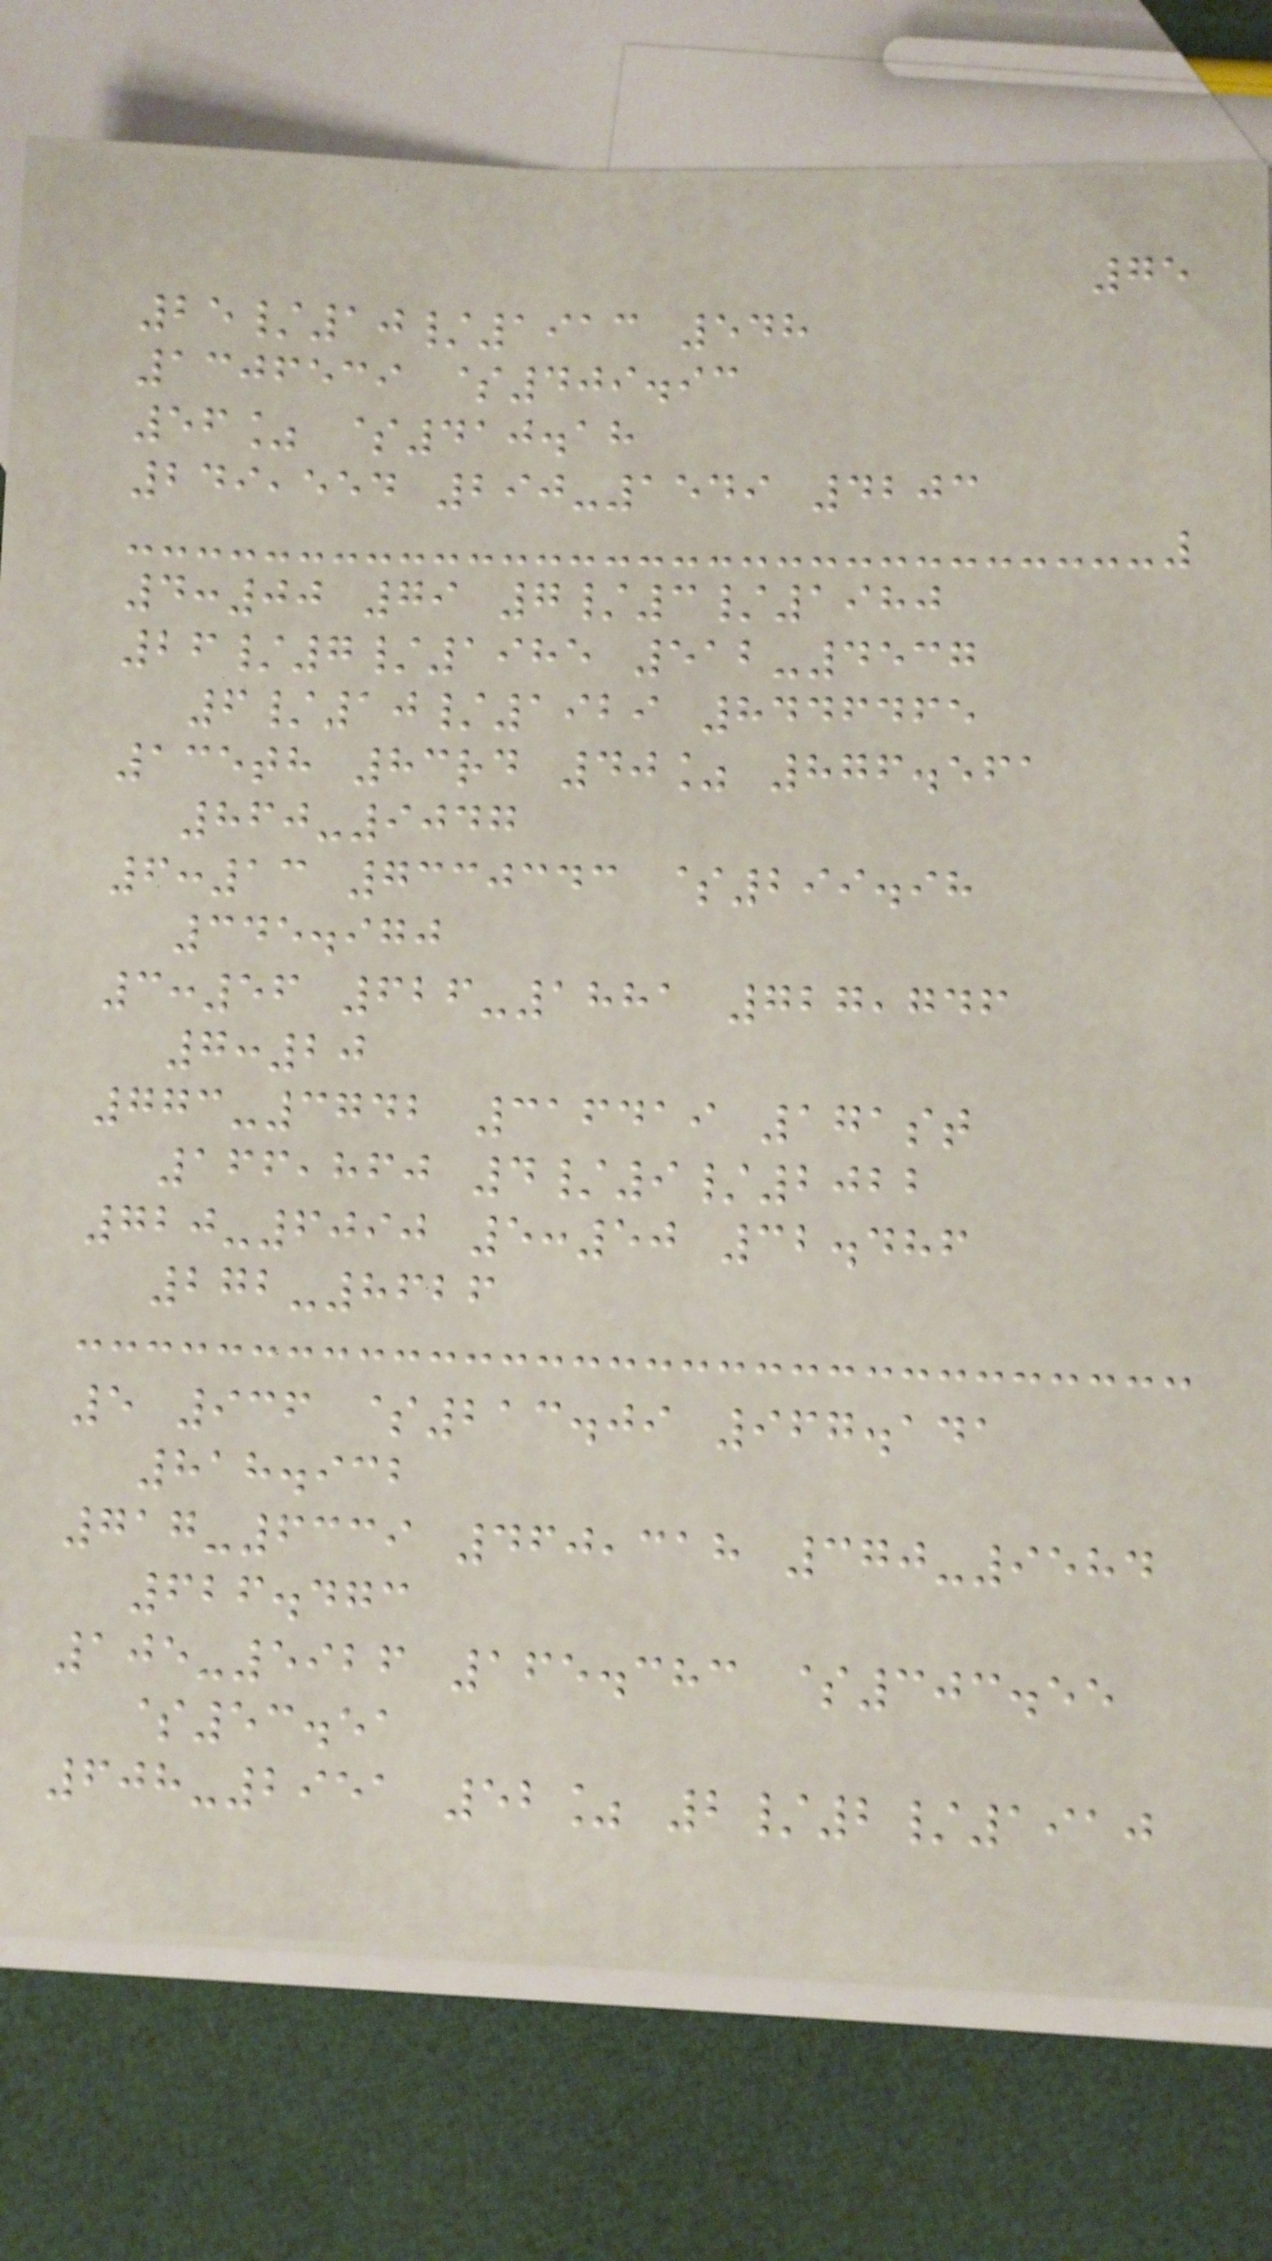75
25/10/1913 548
1306539 $409.93
56% $410.18
249,554 290-1549 4203
4:00 79 7/3/1980
26/7/1985 512-4537
6/10/1929 8446465
135th 83rd 40% 876.561
860-9047
6:13 7330343 $299.98
345.970
3:56 626-1881 727,746
7:20
773-3742 316419 171st
166,860 4/9/2022
720-6090 5:50 32.486
272-8626
5 936 $213.09 967.141
818.932
717-6339 460,318 370-9584
626.473
105-5926 165.383 $303.55
$53.51
608-2951 52% 2/2/1910
